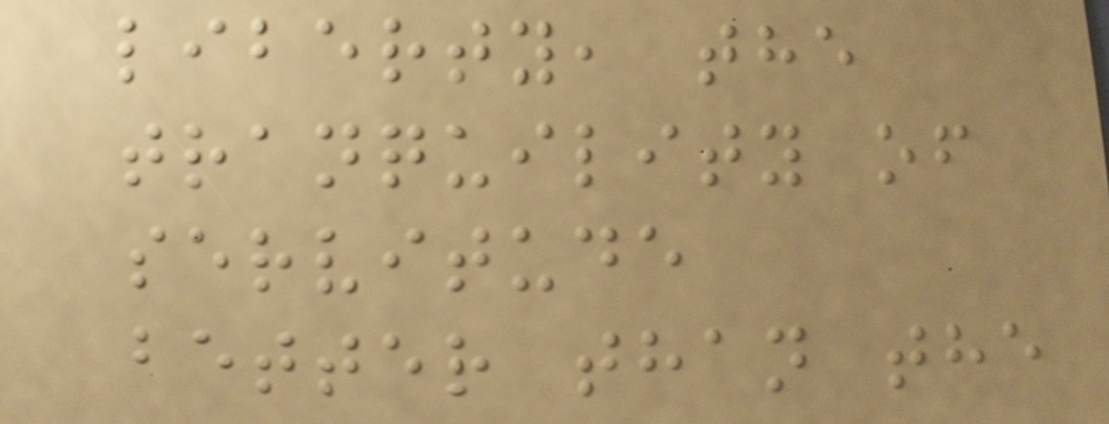liberty, the
tranquility of
servitude
better than the
